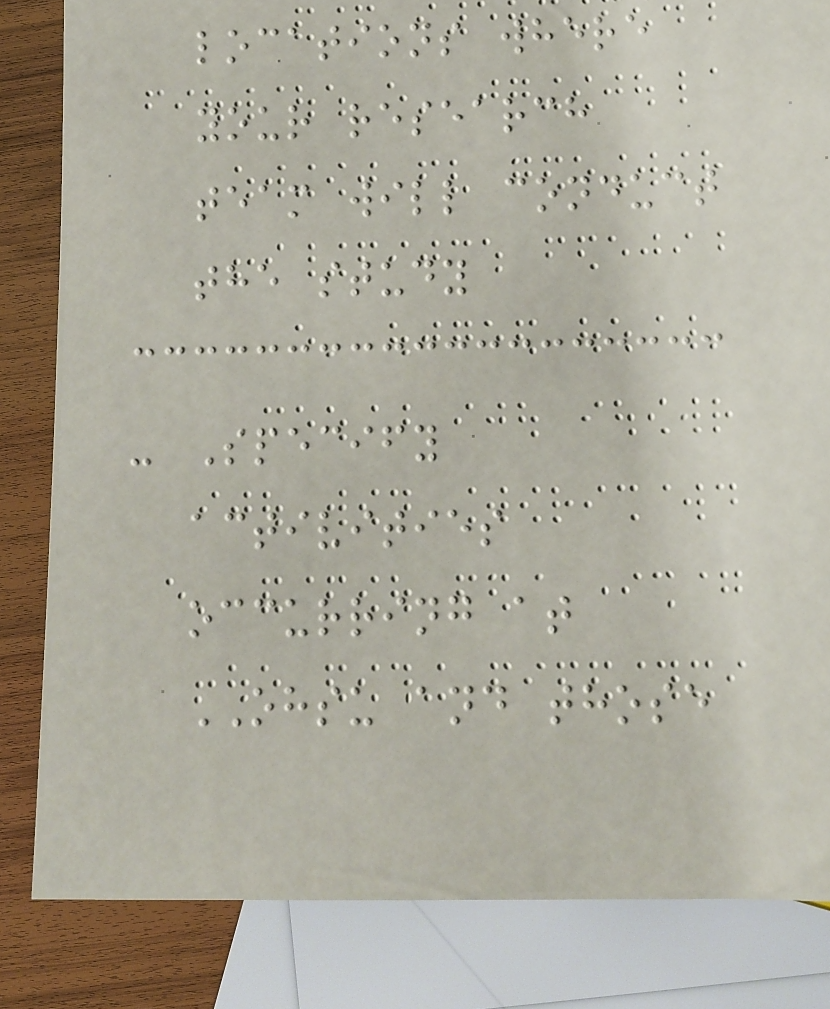locations where
your research
team will conduct
the study
- Specify
activities
occurring at
OHSU and those
